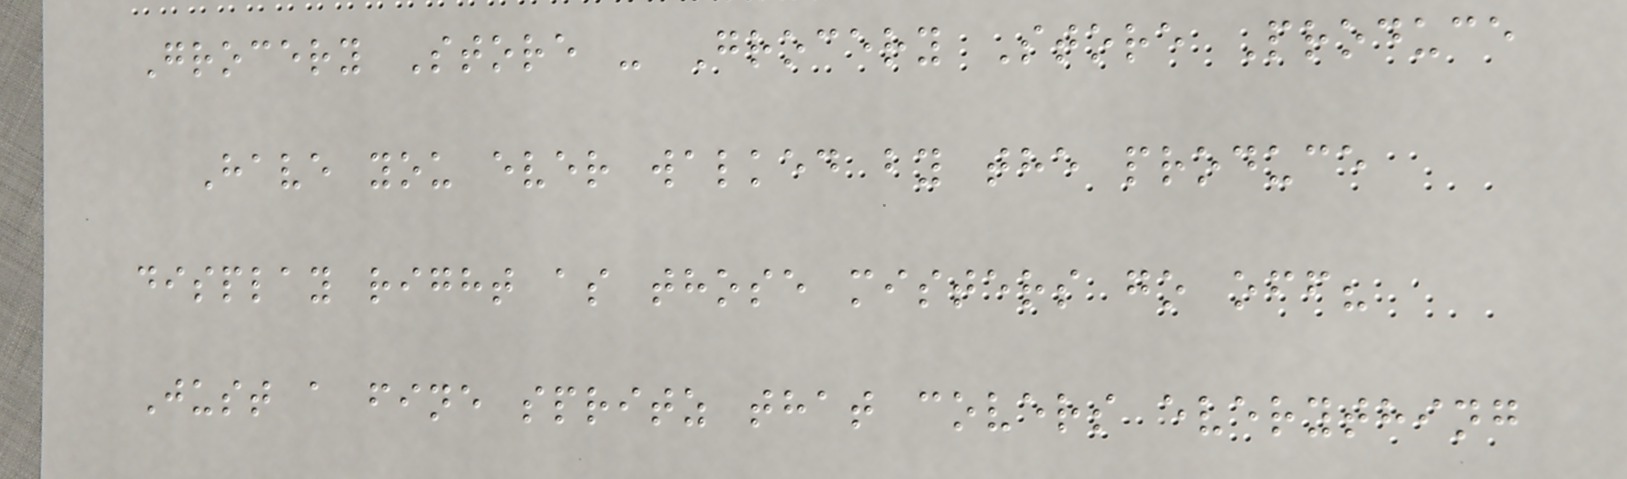Grocery Store - Grocery Store Produce
Have you ever walked by the produce
display right as those misters go off?
Just a fine spritz that covers everything
